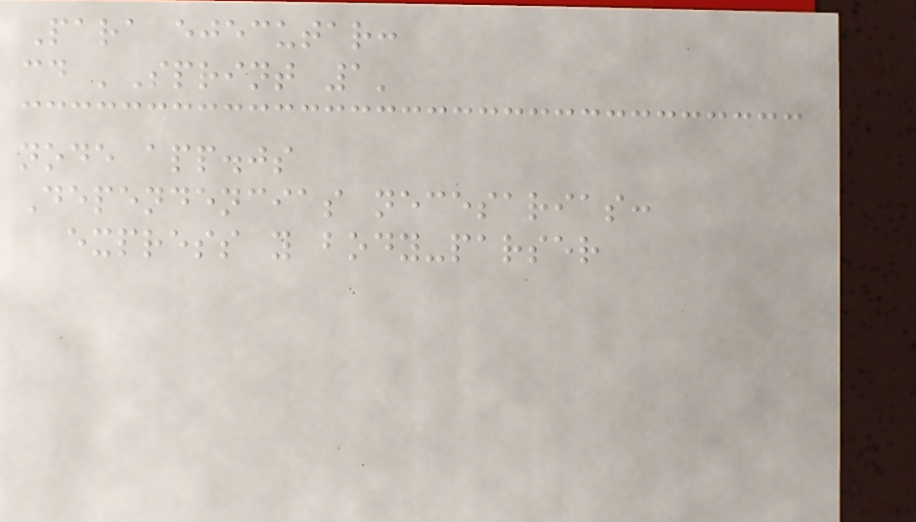Para ejecutar:
cd 'Sprint 1'
node app.js
Dependencias necesarias:
express y body-parser
